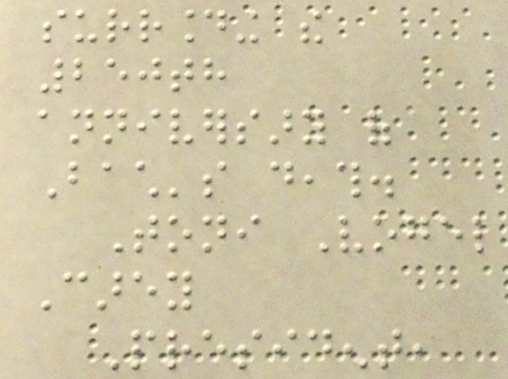surrounding the
250th
anniversary of
Bach's death.
Toni Vogel
Carey
President,
